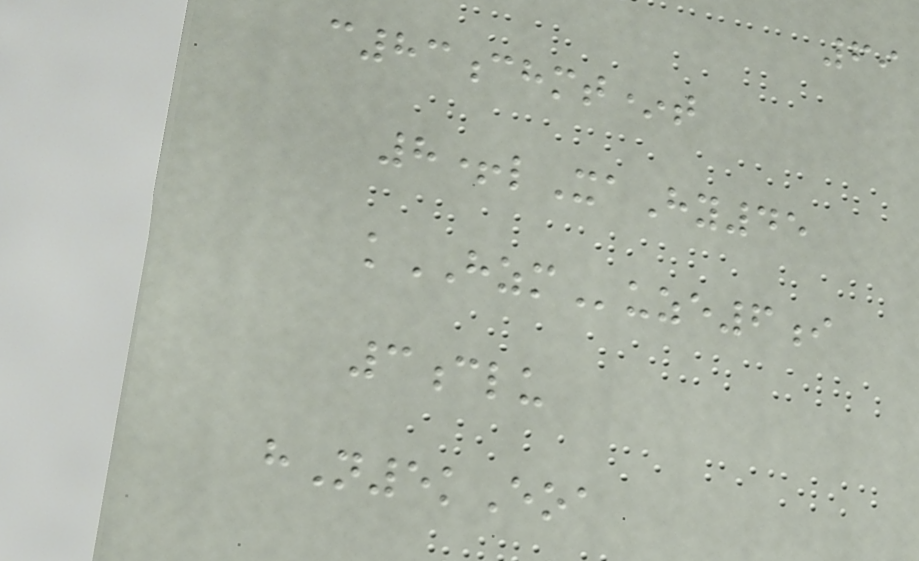69
c83chmt*t
8+lXaHy45
kHZMuze6i
3clu
hN5kEoa
